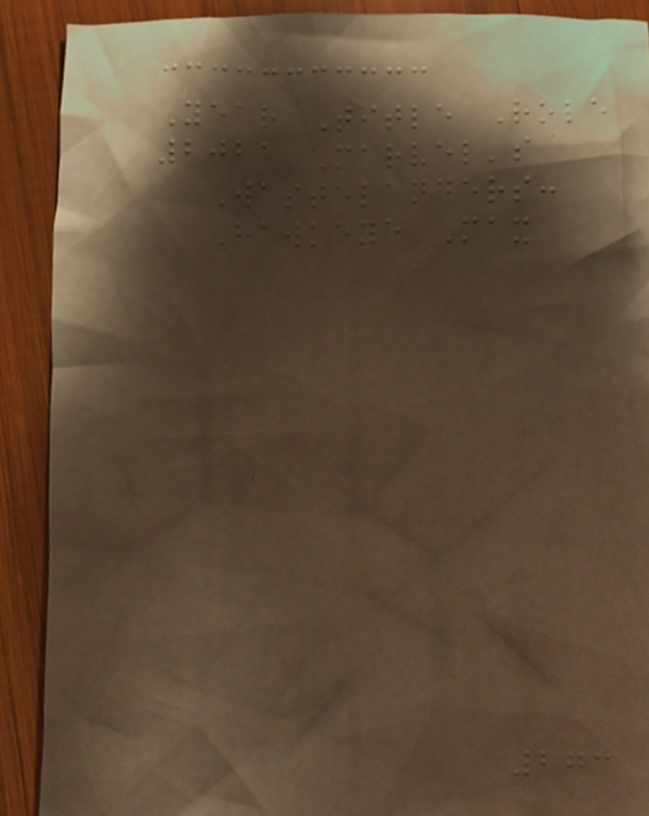Year Title Role
2021 Marvel's
Wastelanders:
Hawkeye Max
273
